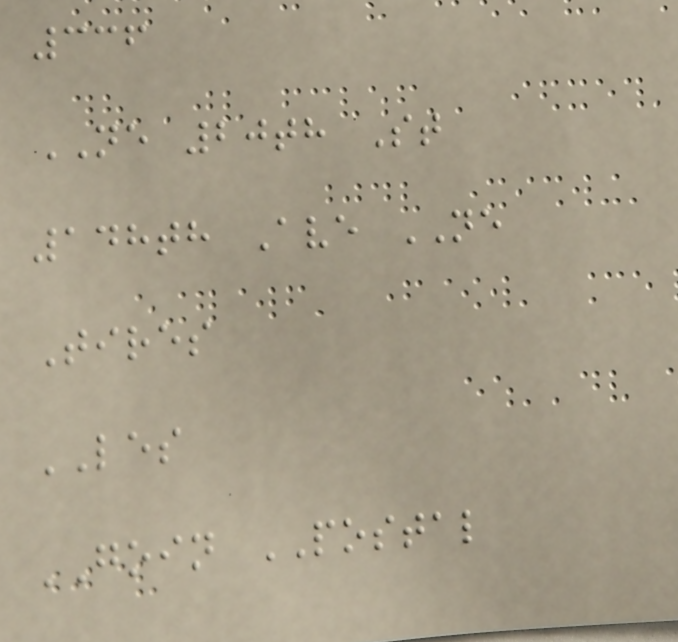336
NE 20th St
148th Ave NE
Tires
LES
GOIN POSTAL
